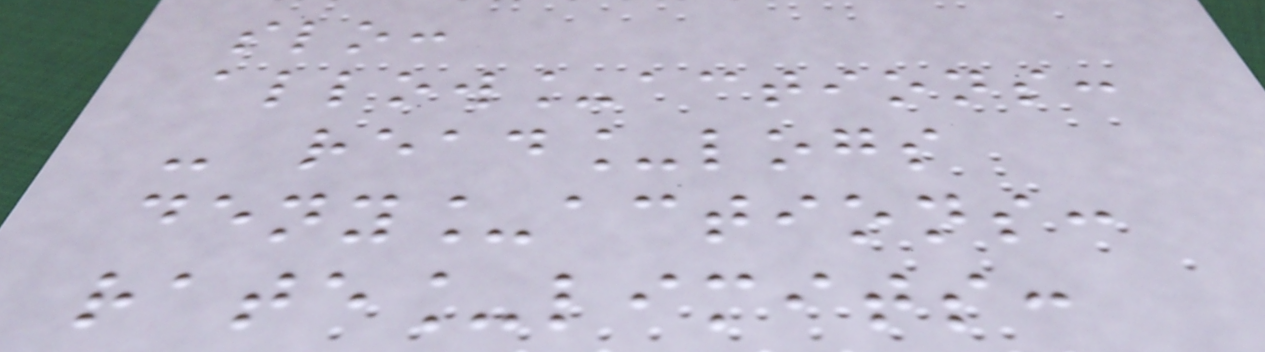slo:
allow_actions:
- read_logs
deny_actions:
rate_limits:
